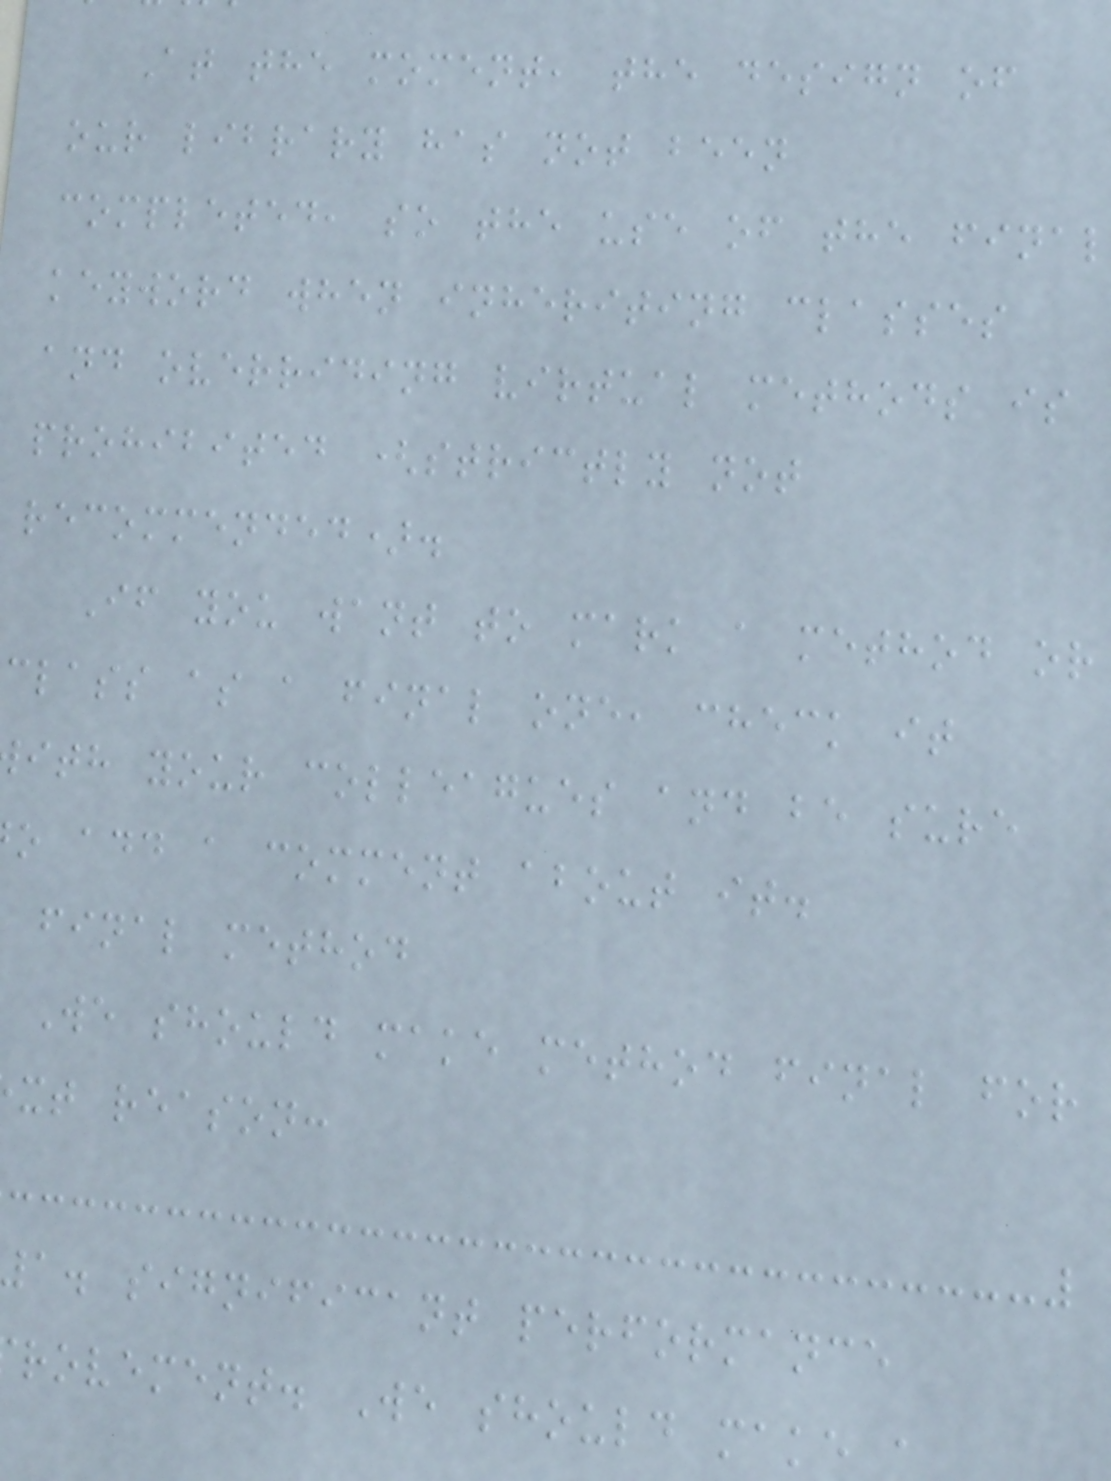At the moment, the design of
our library has not been
completed, so the use of the final
keyword when inheriting classes
and overriding virtual methods is
prohibited (strictly not
recommended).
If you want to mark a method or
class as a final one, check it
ith your colleagues and be sure
o add a comment about it.
final method
We should make method final for
xt reason:
1. significant performance
rovement. We should make
